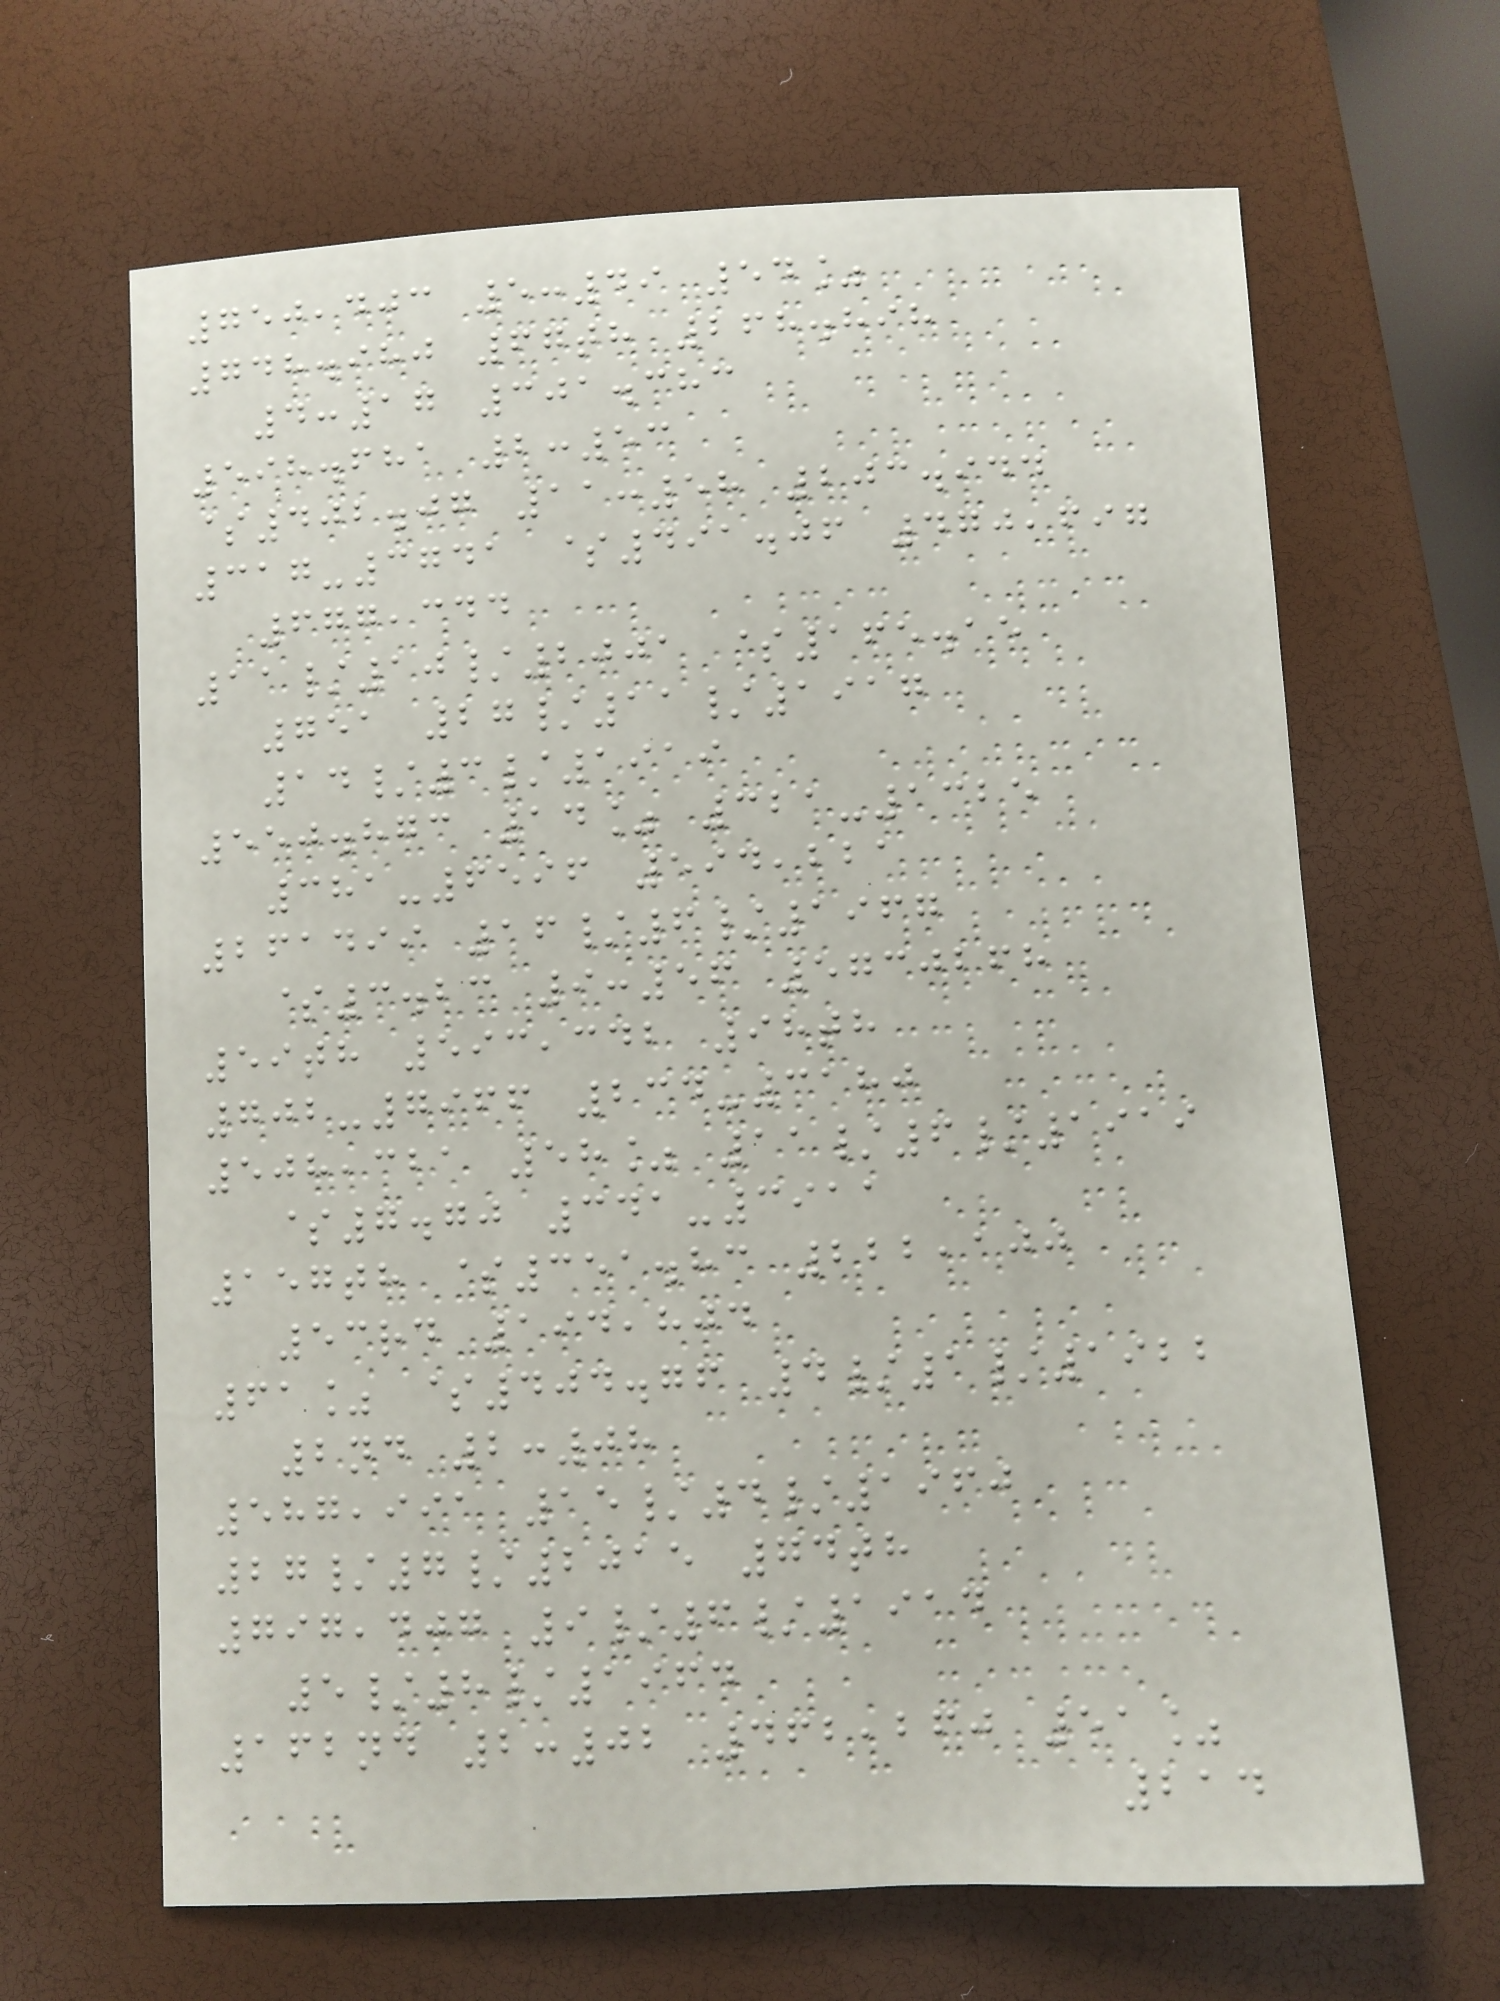750,403 5:49 54%
748.980 67th 268.898
4:17 301.383
598.681 2:53
$402.07 11:58 203.944
317-3741 $491.06 470,697
677,344
11/10/2001 $165.15
751 27/11/1917
14/3/1919
550.873 14% 321-1325
381-6596 594,221
261499 16/6/1967
$3.23 9:56 5730268
59th 593,342 98th
702-7966 234-3180
508,321 58% 11/6/1919
$7.70 341-3911
157th $351.83 222,100
53rd 194,804
61% $404.76 4/1/1922
2nd 2:08
587,991 15/4/1960
27/7/2015 74th
797,407 9/6/1914
5/8/1964
162nd 2:02 462,260 51%
214
